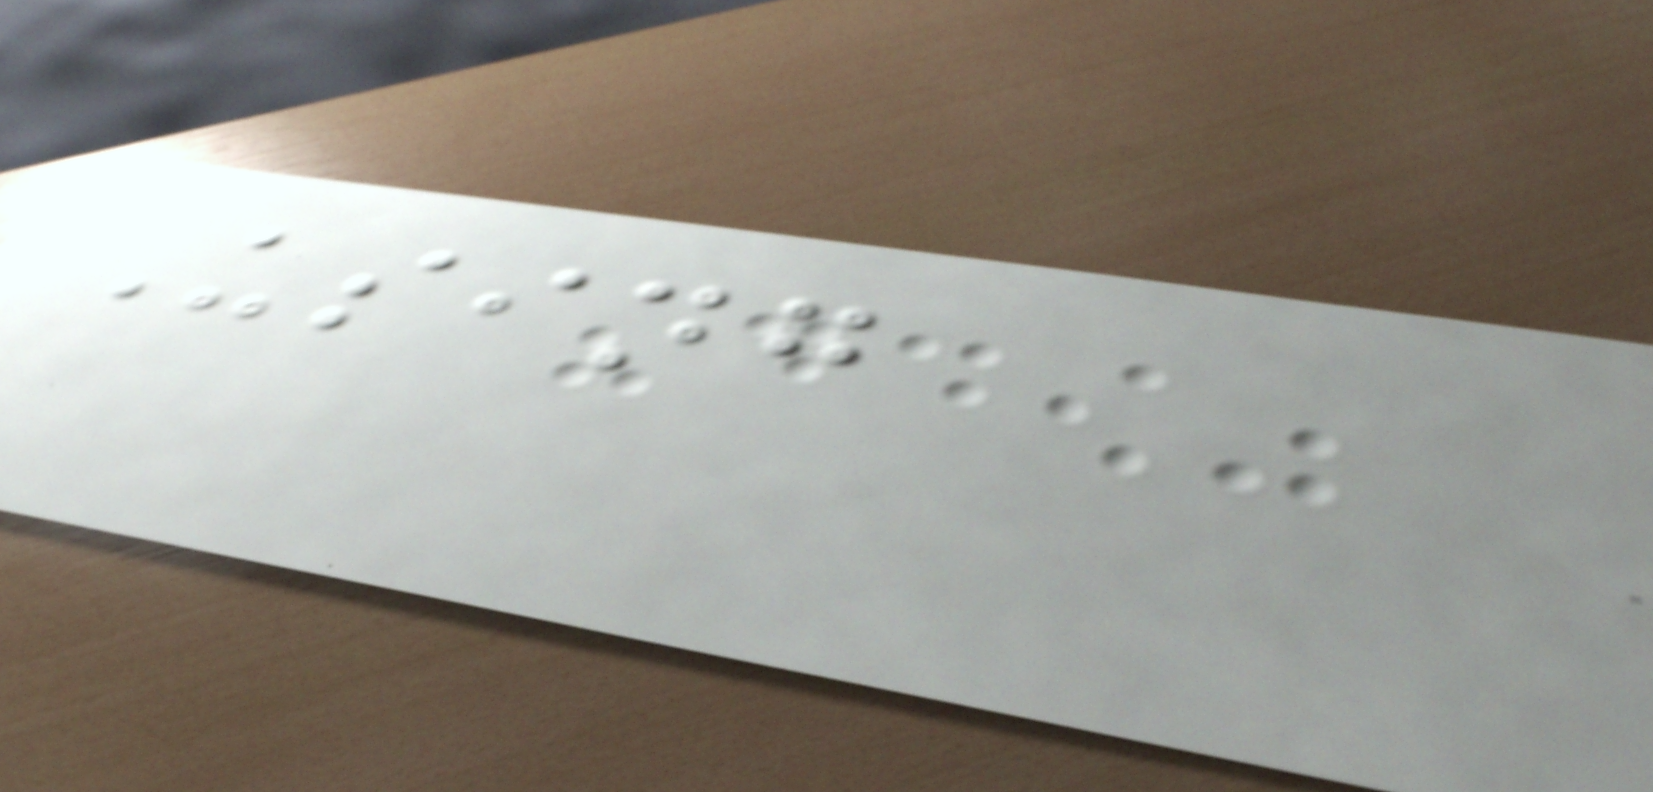Using
